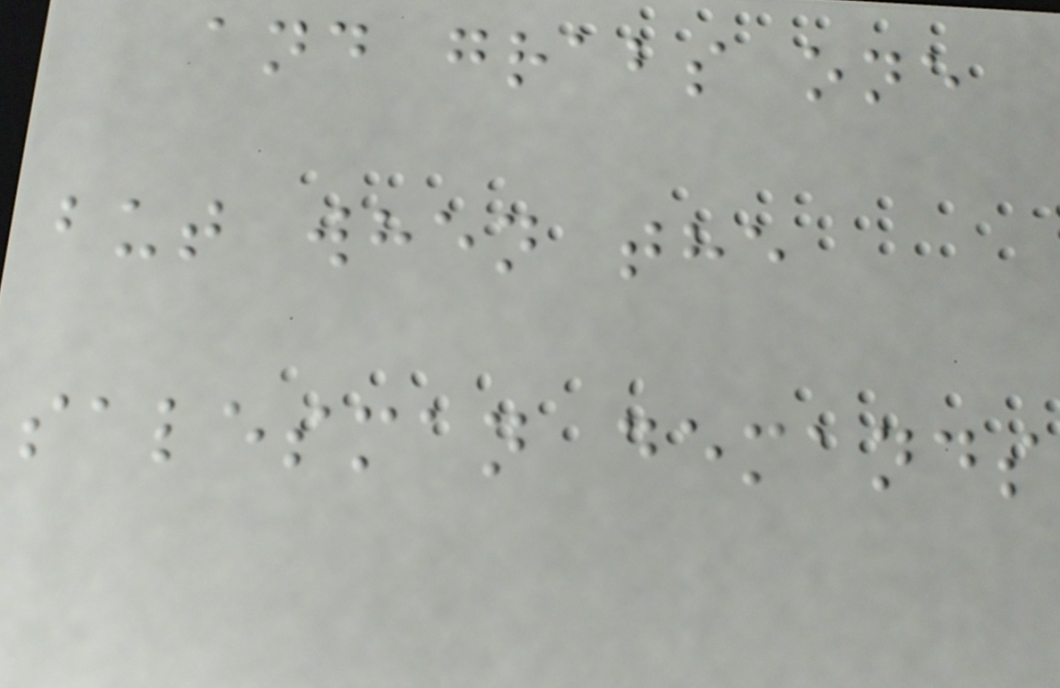and grabs one
but when the
salesman demands
